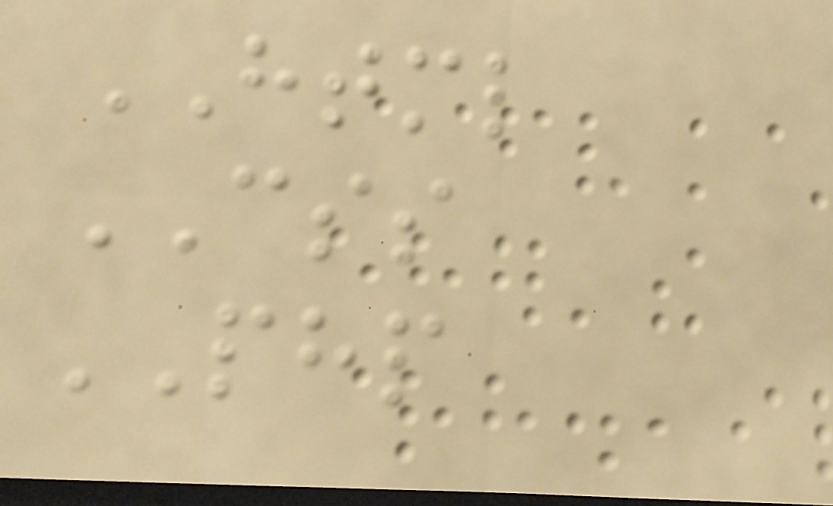HTML
CSS
PHP
